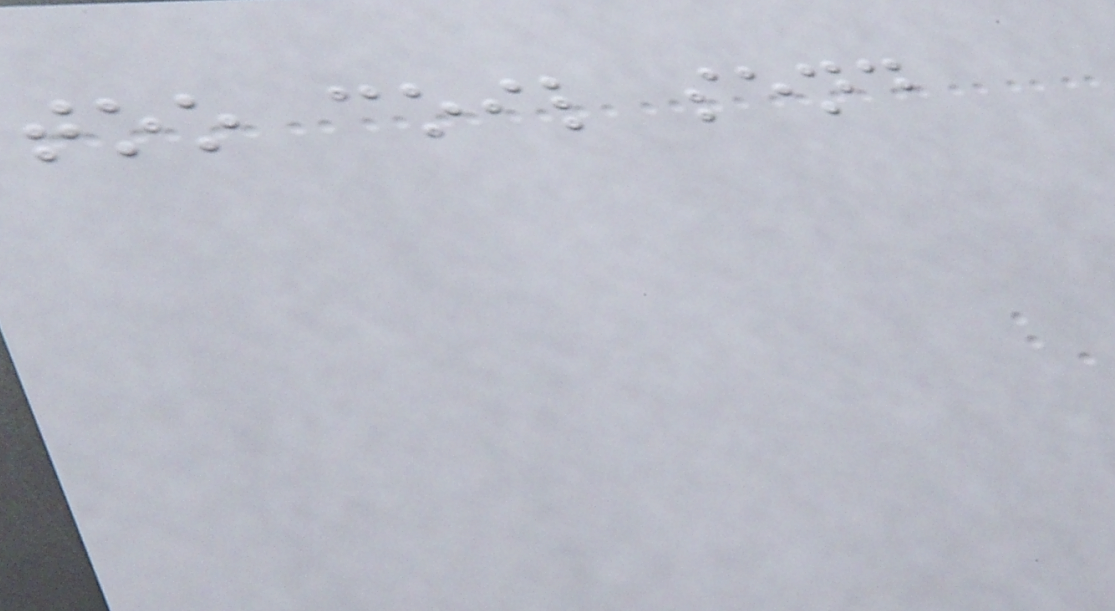too coil send
